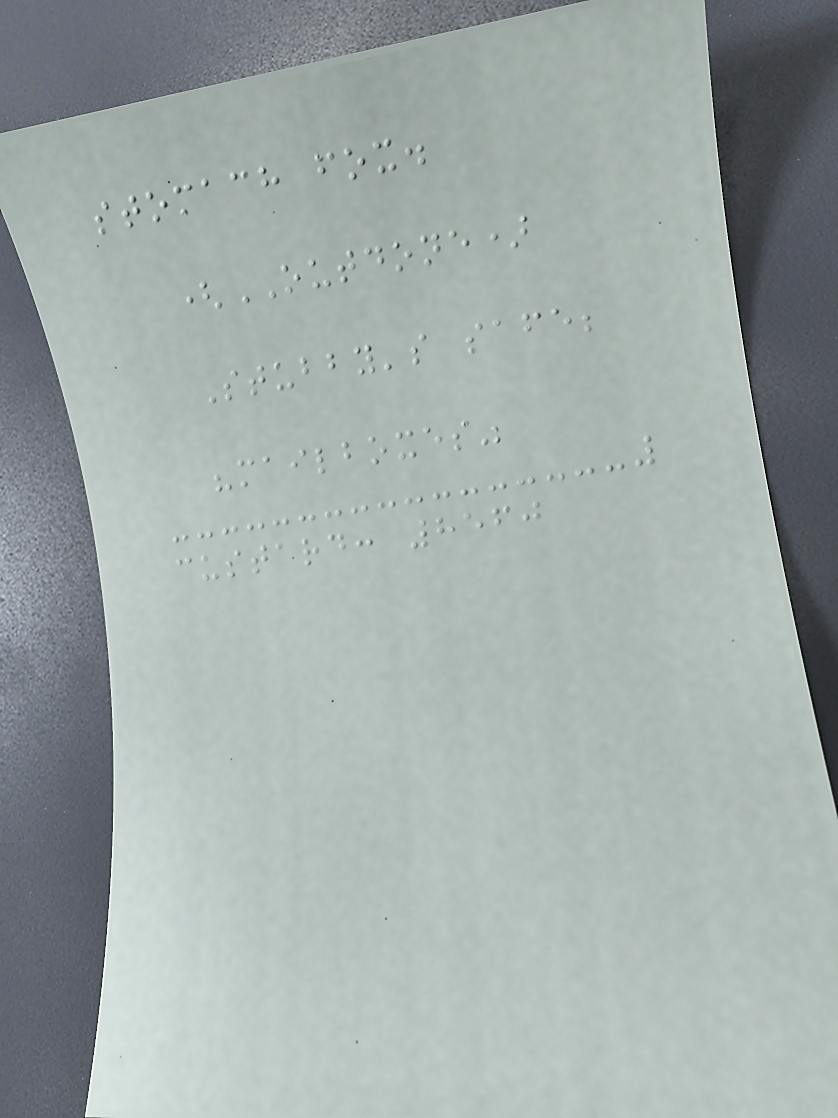stomach fox.
(OUTDONE)
Stubby's safe;
"mailboxes"
custard: 8560
